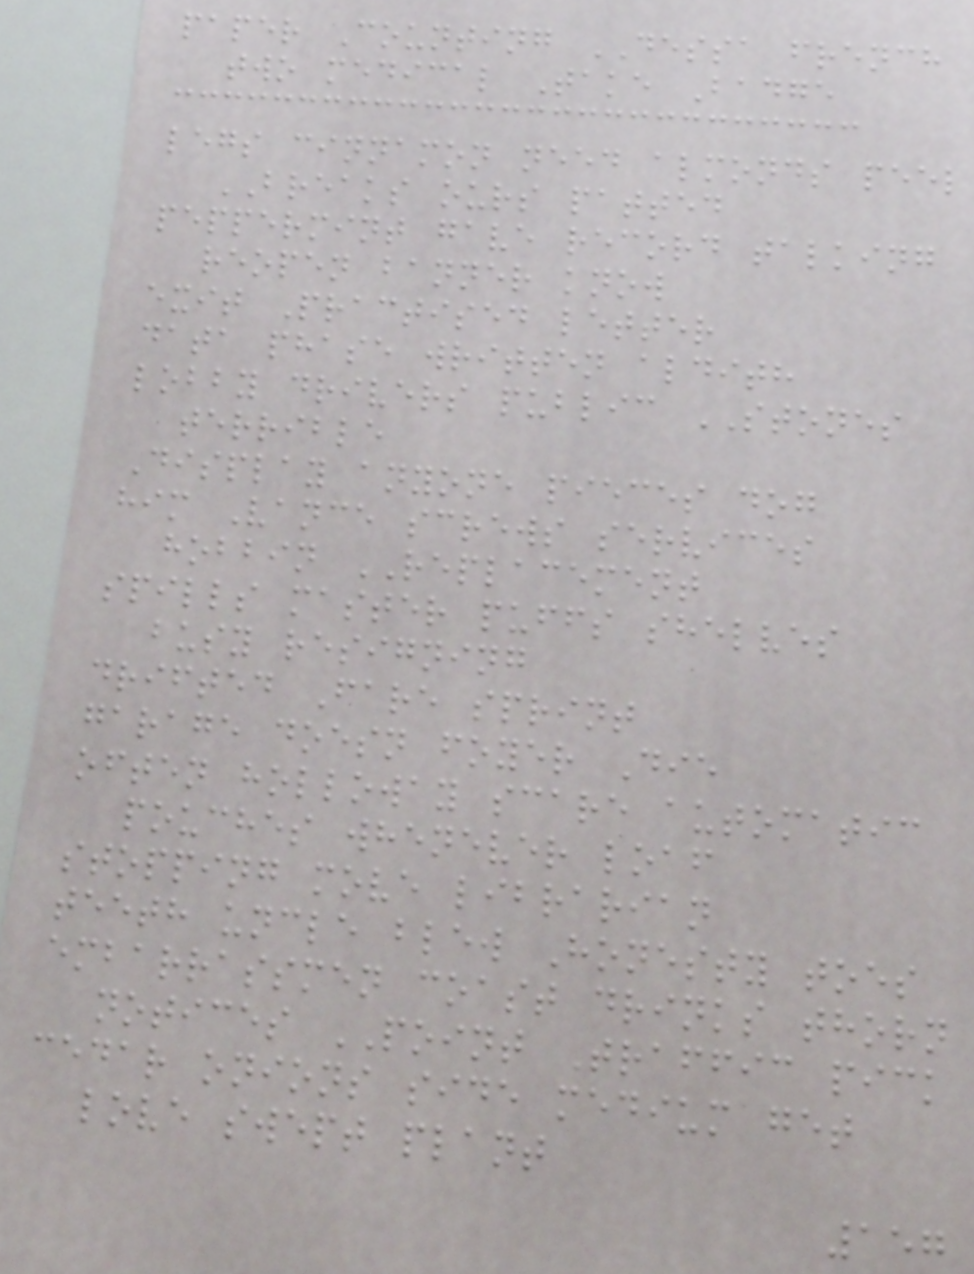paper Counting DESSA french
two medical Take Badge
legs cinnamon need almonds peel
BREAKS ours patted
peppermint gave record talking
reopen banner know
exit Practised letter
data phase written aldith
lobby drivers public STONES
terrible
Display anyone pieces dog
him Vance screws services
hobbin REPLACEMENT
spills master puffs shelves
busy resigning
drifted Fare sprint
garage doesn foyer Die
often holloway scare automatic
pouches whenever loaf
stopping move librarian
teeth uncle blew Honesty toes
embarrassmen coast drinks thorn
notices POINT Traffic pick
cedar onions side medium get
love swept plant
157
